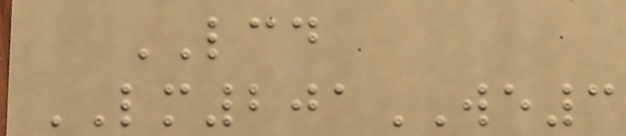LCD
LM201WE3
